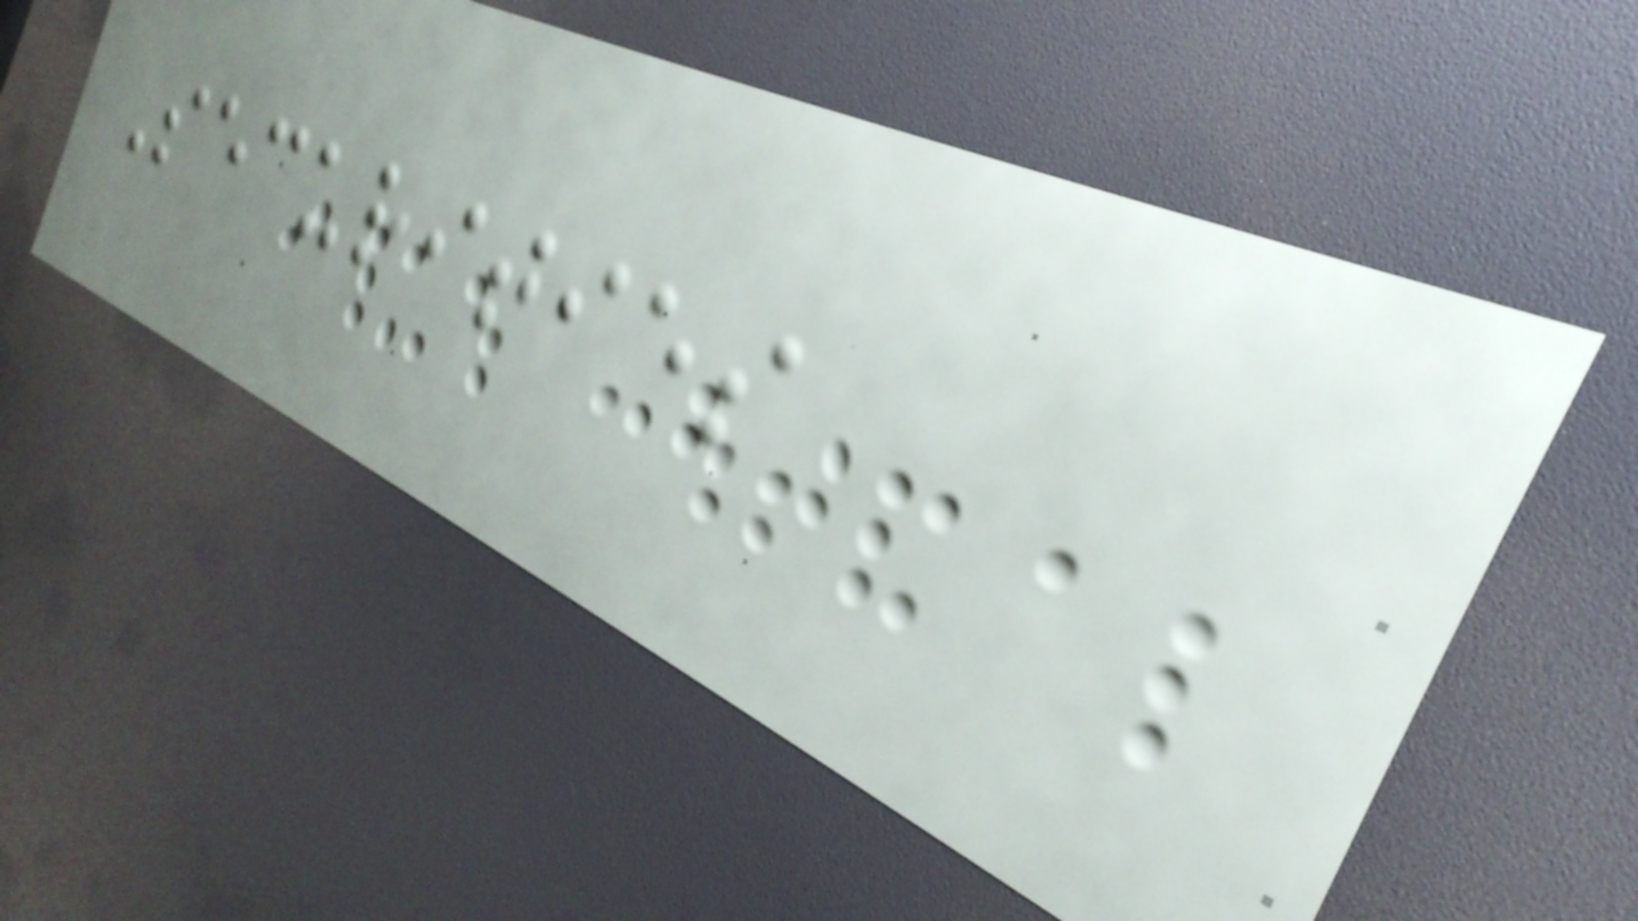Securities
